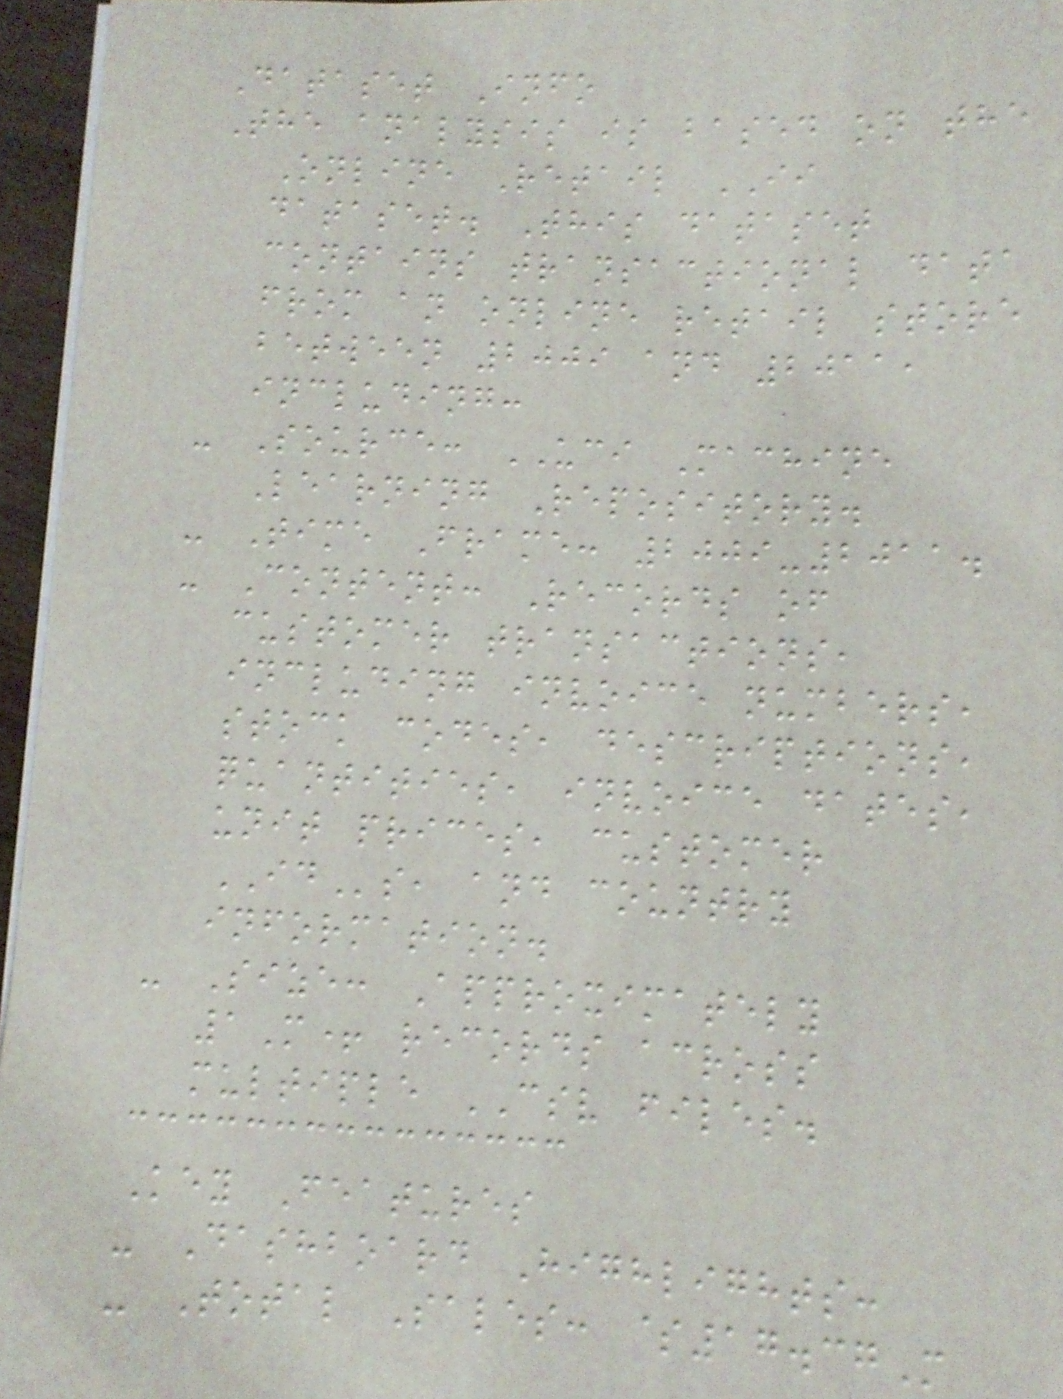Dataset Info
The analysis is based on the
Online Retail II
dataset. This dataset
contains transactional data
from an online retail store
between 2009 and 2011,
including:
- Source: UCI Machine
Learning Repository.
- Time Frame: 2009-2011.
- Content: Records of
customer transactions,
including invoice numbers,
stock codes, descriptions,
quantities, invoice dates,
unit prices, customer
IDs, and country
information.
- Size: Approximately
1M+ records across
multiple CSV files.
Key Features
- Dashboard Highlights:
- Total Sales: $17.37M
